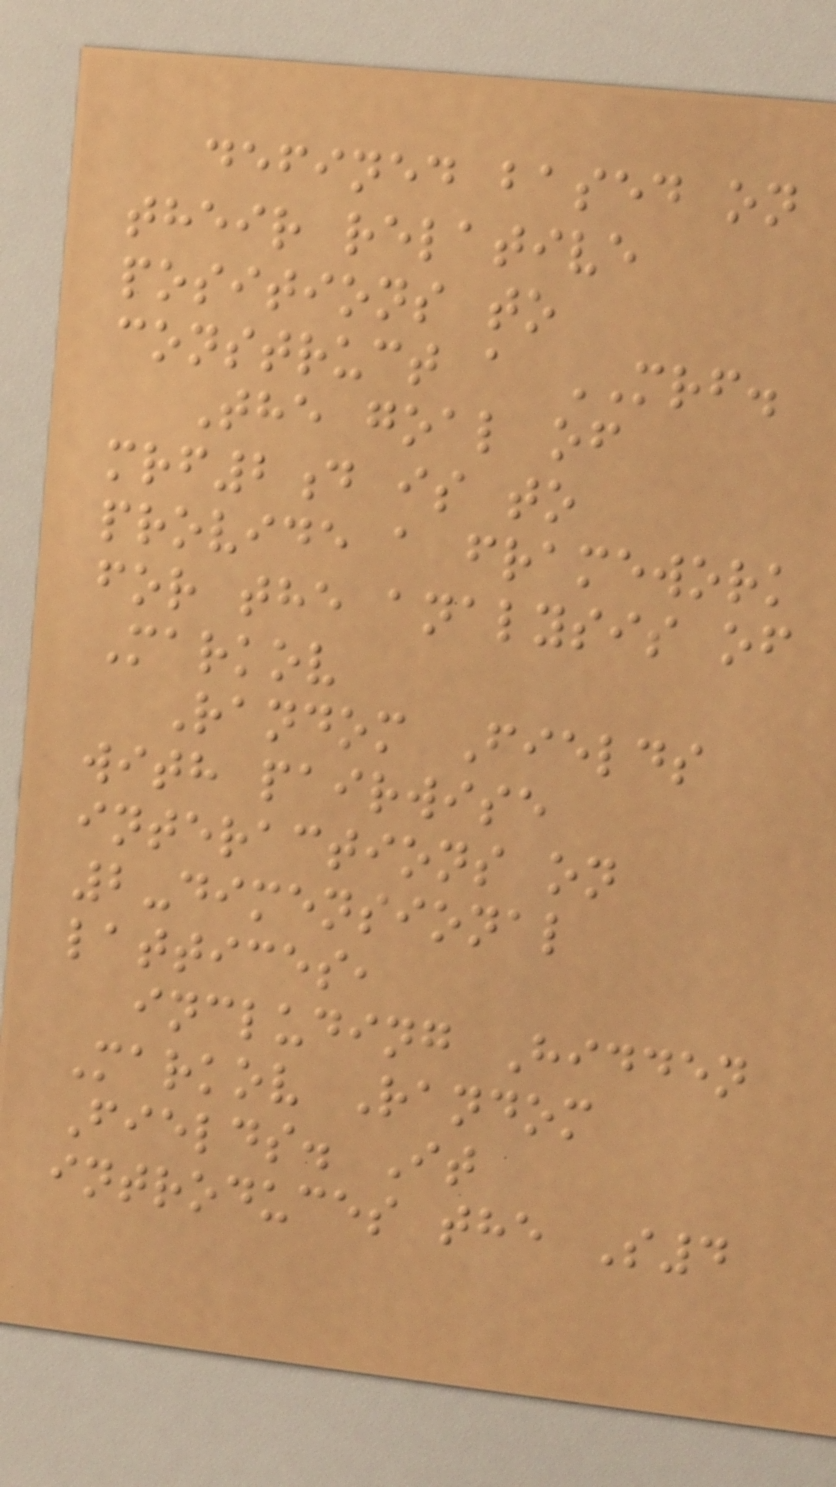defined based on
their relative
positions to
construct a MRF.
The goal of
mrf2d is to
provide a framework
for the analysis of
Markov
Random Fields
with pairwise
interactions on
2-dimensional
lattices,
including Hidden
Markov Random
Fields. It
introduces the S4
